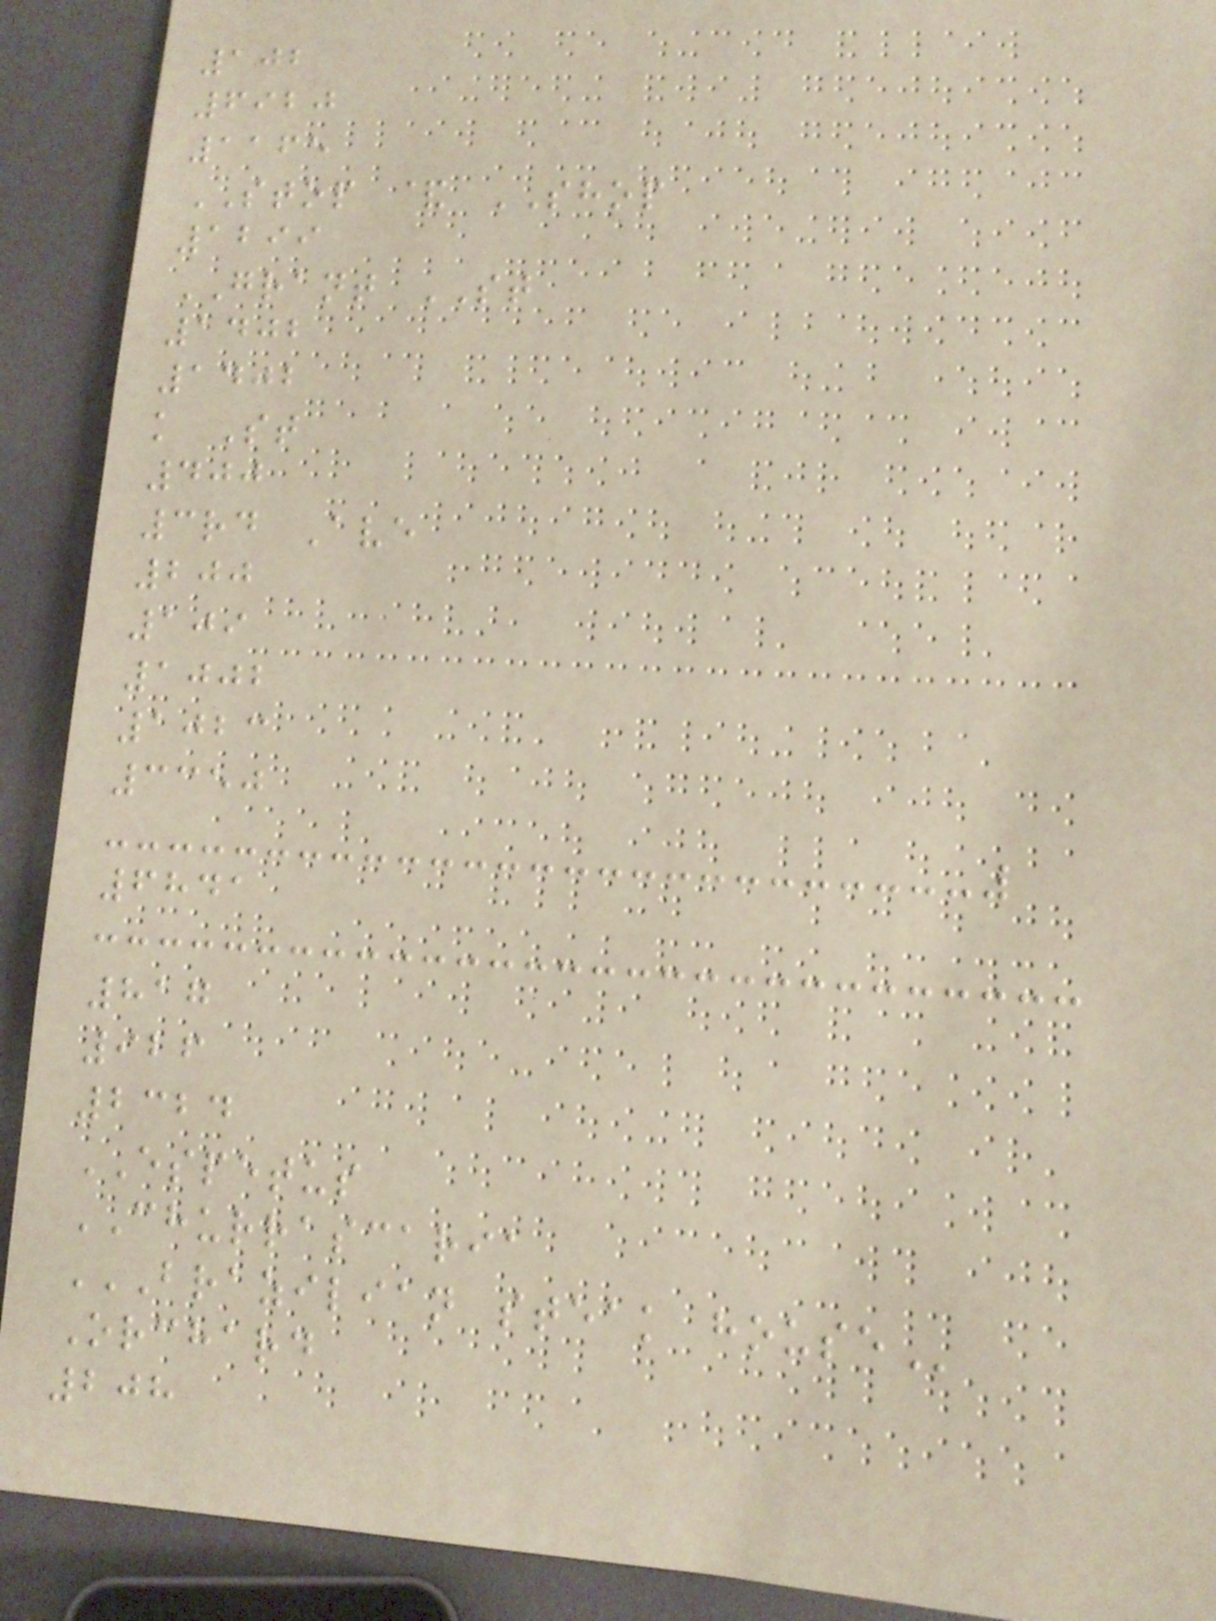102
6920
1165
STOP & SHOP
1299
GRANT ST
1402
1402
k St
400
3rd Ave
200
109
1002
1023
3350
6841
817
926
2324
ESPETUS
CHURRASCARIA
BRAZILIAN STEAK HOUSE
Orchard
208
